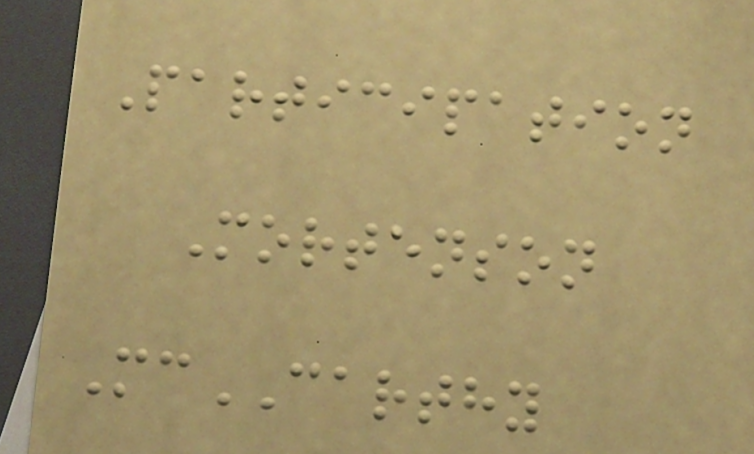Participation
Mortenson
McCARTHY
